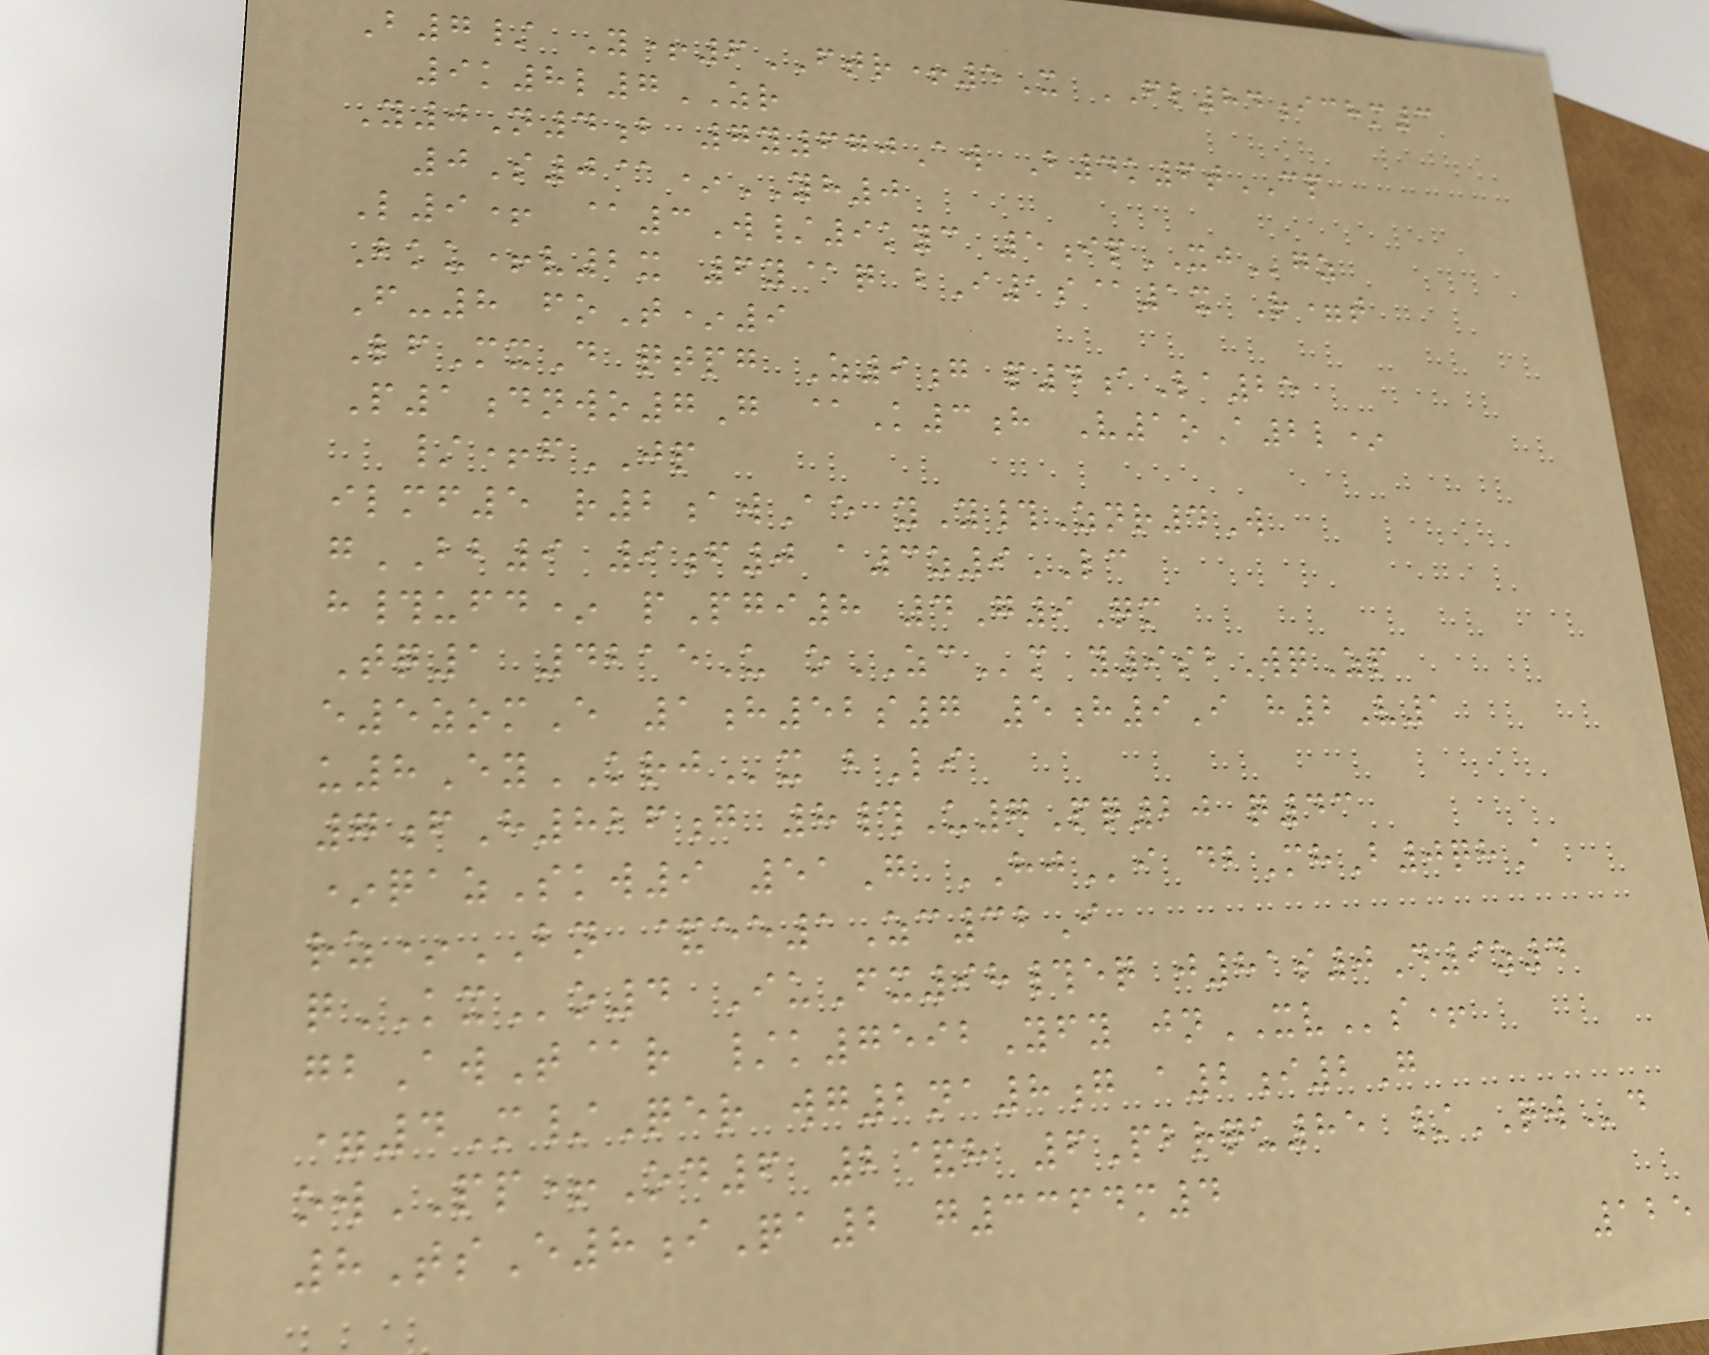B7/ Y+6FTR+5X FL84ichm3
9k8l7ZR
Y0N4b 7y670Aw B4k6tCP
0S0@*YH0
L9+ @3W/9kyc 5ipXJgz
Bku+v2x 6y@q bI1s@1x R=t
F-8 foT*9
LfMxD qtpg Z9g p4aLa25
P1dnwo7G @K3h V1oA2l*
/+fJP
ilmf5 r2awAe yY#Znr4W
gBB9 9f0 a3z9LC
h#ufd* pPgi8 4G9Qm
Tq1 4215U oZCm y9sbWqZp
e5zomE 1h52s7 5h9I h2V1
u8EyKRJx bLi
7fH826g 8#U7Pq20 q43
*qazSkw9 51G HJi dbMhB0qhA
rz*BN &ee1Zc32I
qKXo4 IuFx98#eq j81s0D9z4
gbAwT@r /k7592Yfy jnXVs+
=4M/Qer wg2na8g a2i2G
owPP+Od6 2&h 6Pbrqu85 /QWd
8TsE8iQa2 g3364m4
125
